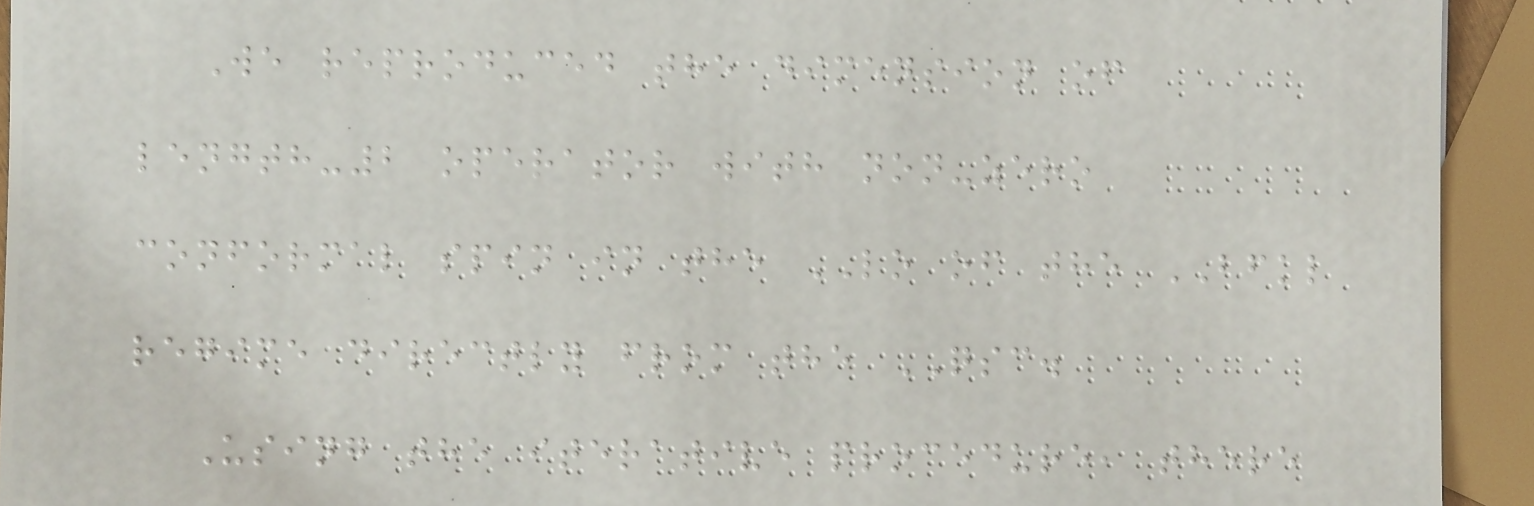We reproduced the dimension of
length-2 operator with non-zero
conformal spin in the LO of the BFKL
regime directly from the QSC.
Using the iterative procedure, there
